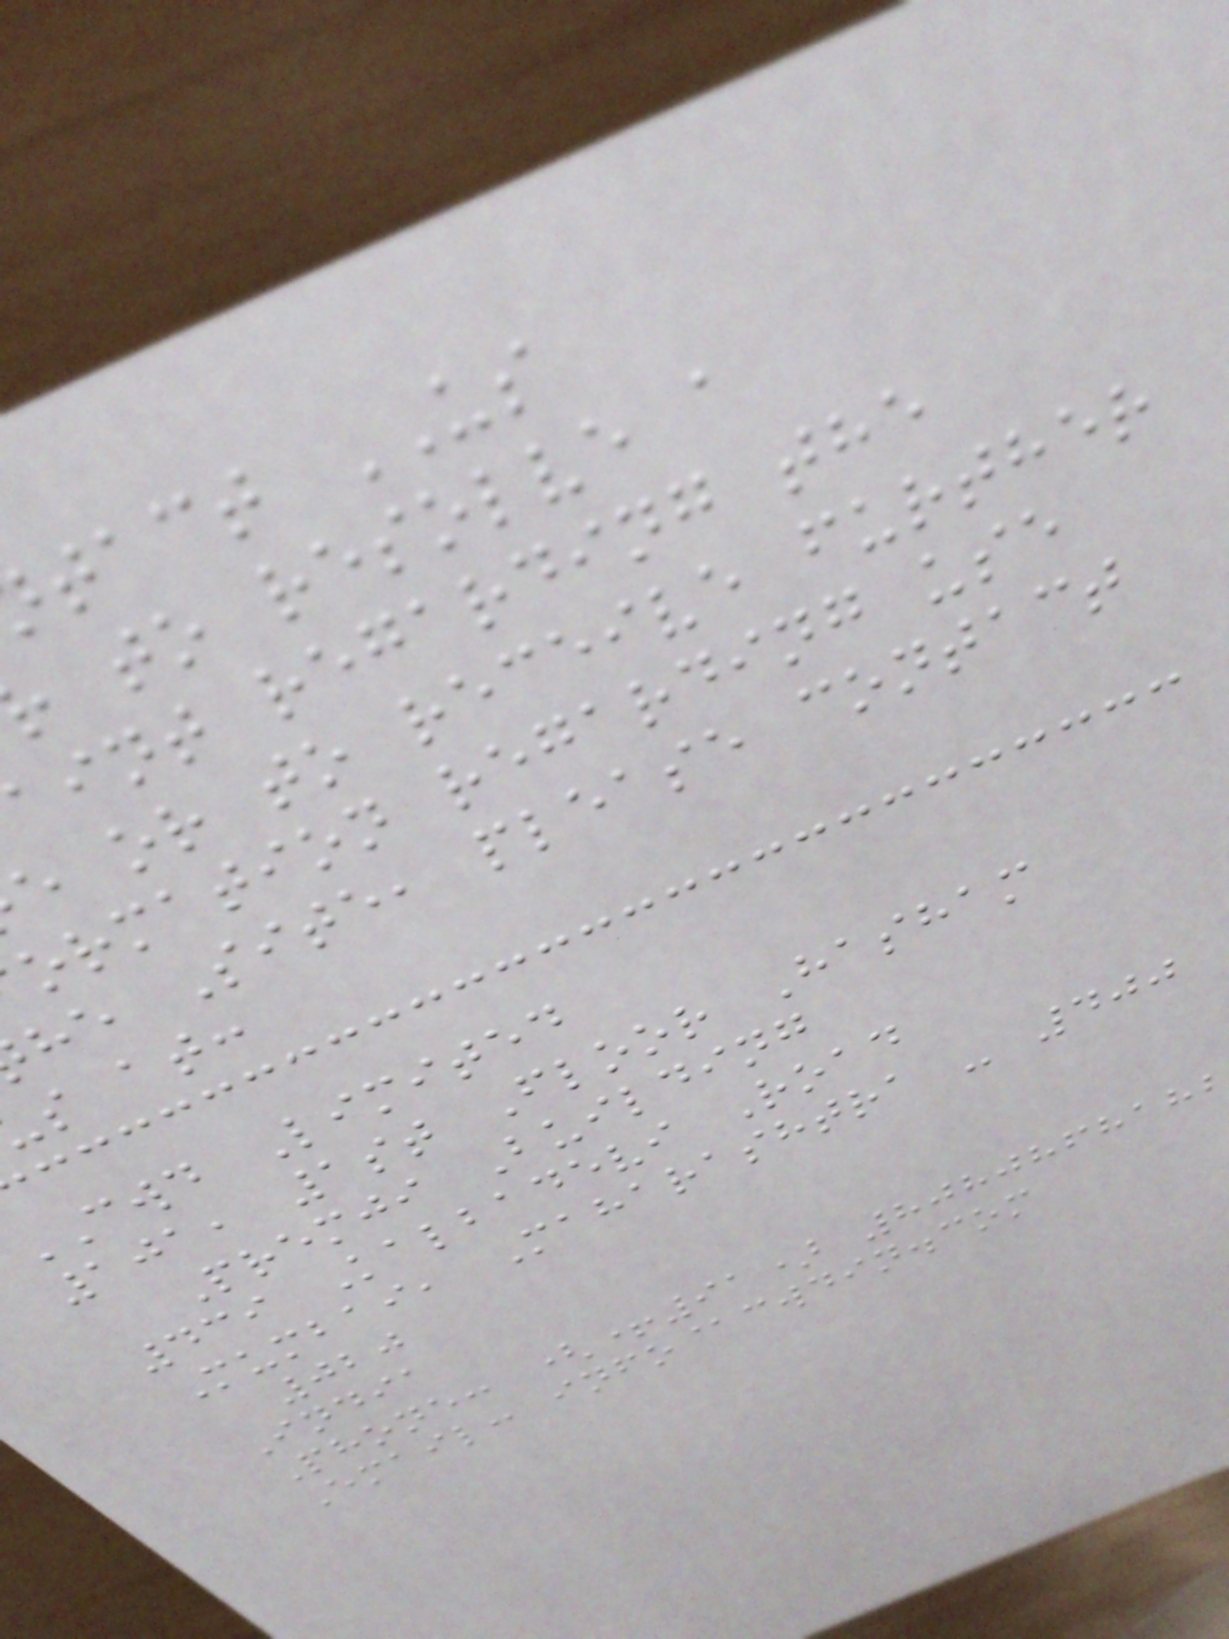tact US
to resolve a
aint regarding the
e or to receive further
ormation regarding use
he Site, please contact
s at:
CWD Limited
101, 1st Floor Hasham
Premji Building
439 Kalbadevi Road
Mumbai, Maharashtra - 400
020
India
Phone: (+91) 808086818
Email: info@cwdin.com
